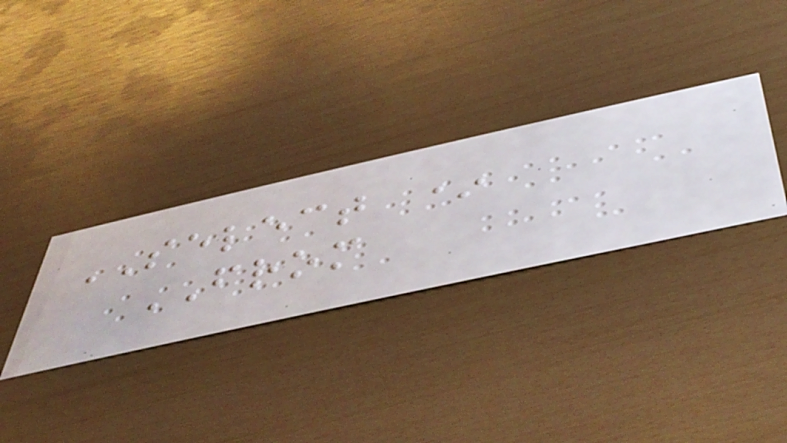SELECT *
FROM
